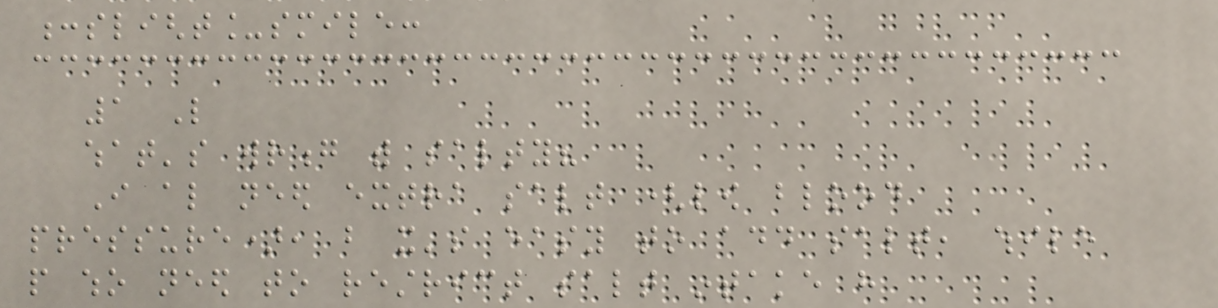:slight_smile:
1 Like
what's wrong with salty?
I also need extra salt (low blood
pressure), but it's easy to add salt, while
people who need to restrict salt intake have
